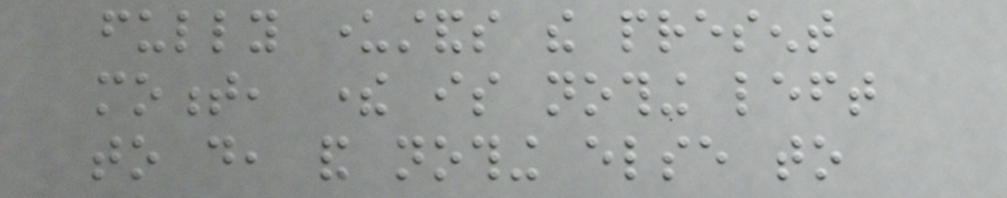fully understands the present
moment, there is nothing left
to do, and nothing else to
